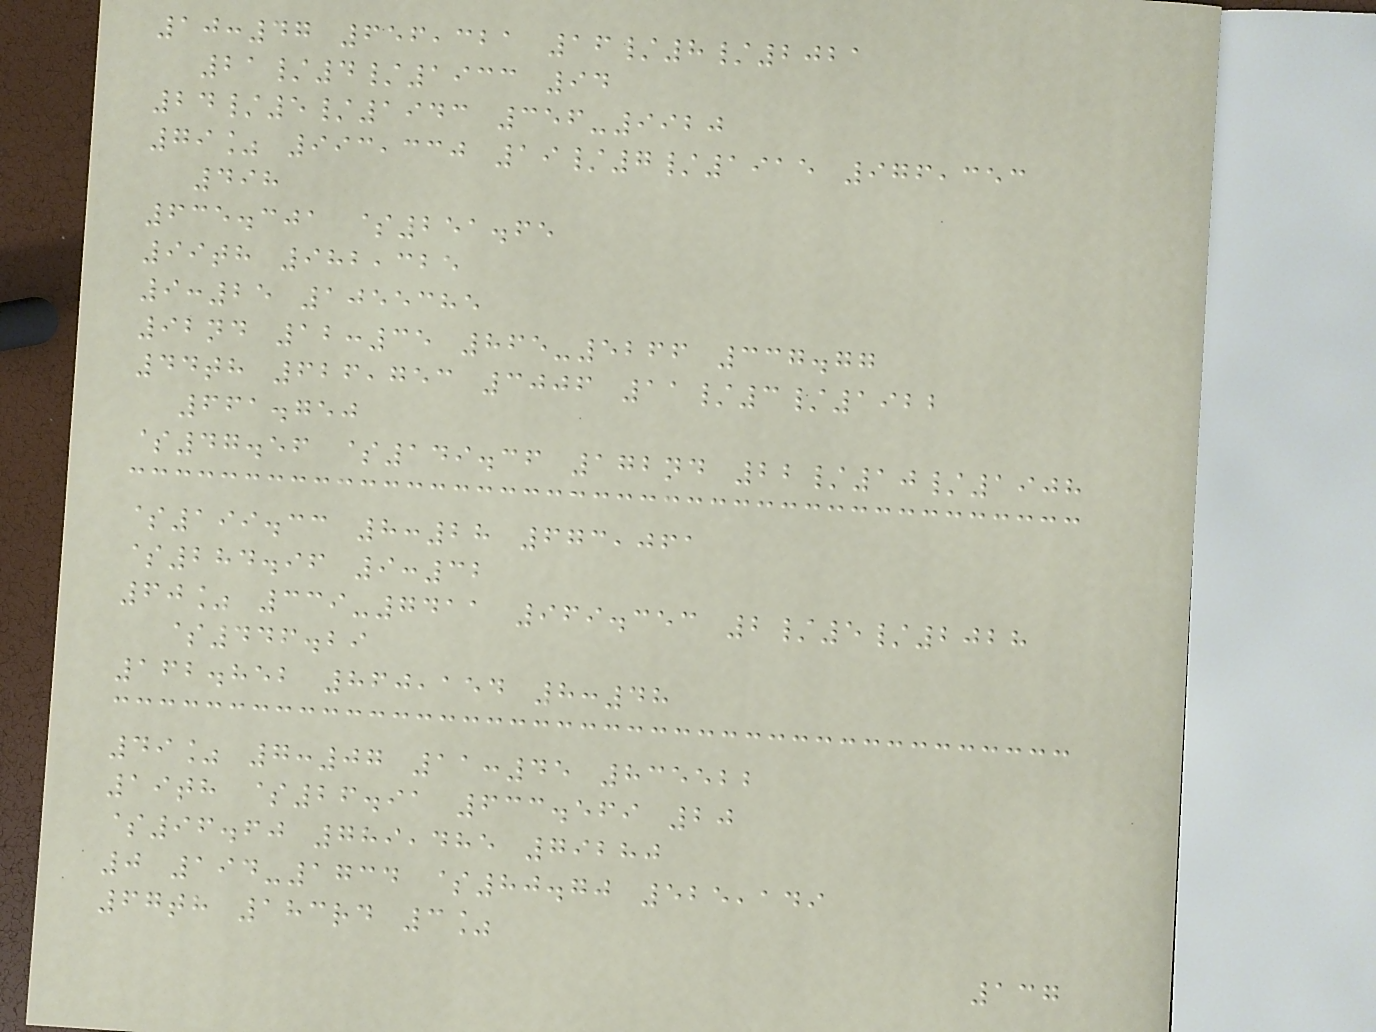10:47 656,321 16/8/2021
21/4/1933 94
24/5/1943 356-9920
79% 993,330 19/7/1915 976,353
498
635.301 $251.65
99th 982,325
9:25 1055385
92nd 12:35 865-5266 337.77
44th 626,753 3006 11/3/1922
661.750
$47.56 $149.36 172nd 22/10/1908
$199.33 8:28 673,061
$284.96 9:32
60% 339-7411 969.353 2/5/2028
$446.29
162.852 860,154 8:48
49% 7:07 11:45 835522
19th $26.91 633.569 20
$96.60 789,485 79280
0 194-1734 $80.70 525,149
67th 183rd 3%
137
